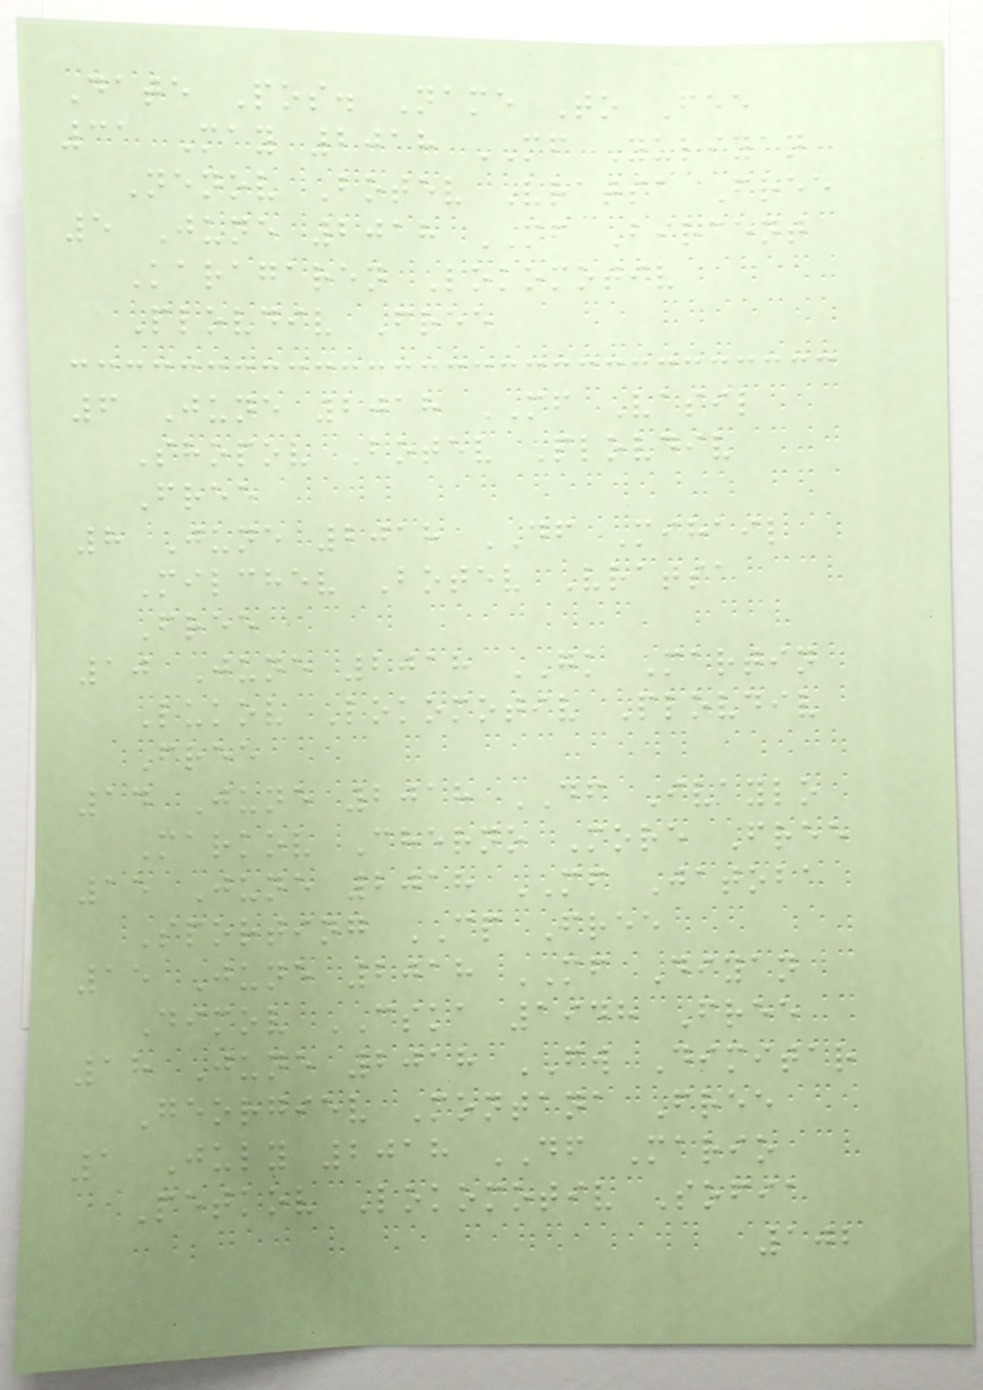Date Pos. Name To Fee
31 May 2018 MF Yuliyan
Nenov Botev Vratsa Free
5 June 2018 MF Bircent
Karagaren Lokomotiv
Plovdiv Free
6 June 2018 MF Vasil
Shopov Botev Plovdiv
Free
8 June 2018 DF Mihail
Milchev Botev Vratsa
Free
10 June 2018 GK Martin
Lukov Lokomotiv Plovdiv
Free
14 June 2018 DF Ivaylo
Markov Cherno More Free
15 June 2018 MF Jatoba
Sporting CP Free
15 June 2018 MF Diyan
Dimov CSKA 1948 Free
18 June 2018 FW Dimitar
Georgiev Montana Free
1 July 2018 DF Mario
Petkov Lokomotiv Sofia
102
